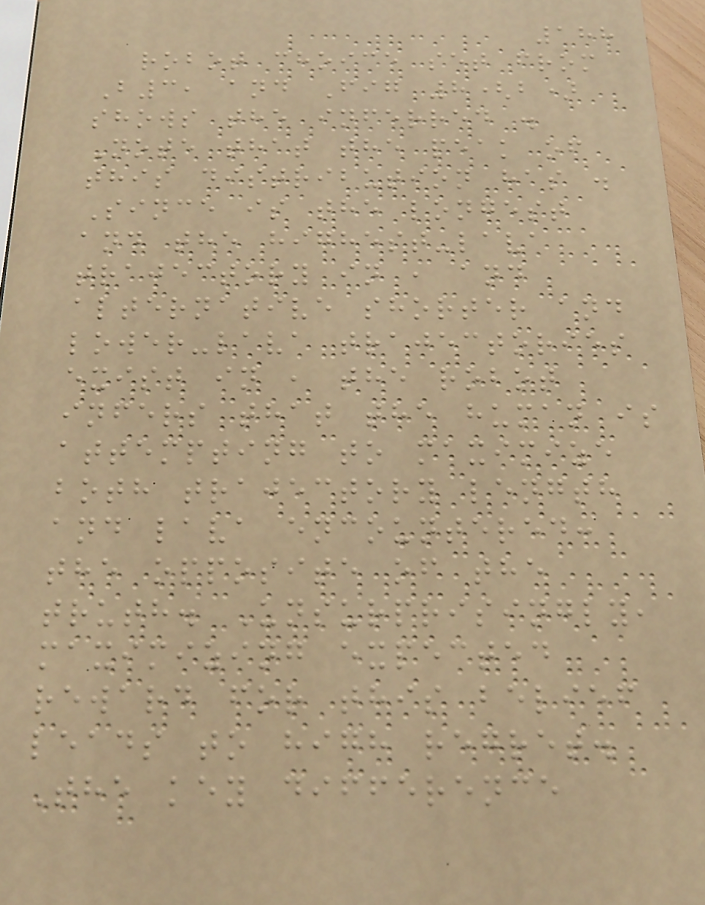188
robot choice set from
B3, and Fig 8(b)
shows the inferred .
Note that the peak of
this distribution has .
Since is the longest
and the highest-lava
trajectory in , and
alternative shorter and
lower-lava trajectories
exist in , the robot
infers that the human is
attempting to maximize
both trajectory length
and lava encountered:
the opposite of the
truth. Unsurprisingly,
maximizing expected
reward for this belief
leads to high regret.
The key difference
